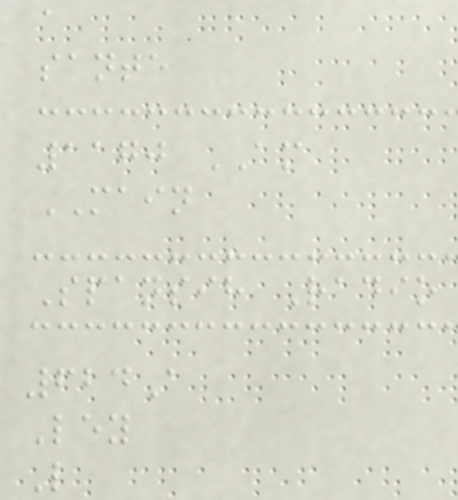a
sante
1170 AM
MAIN
Spansih Radio
624A
Ley
L
